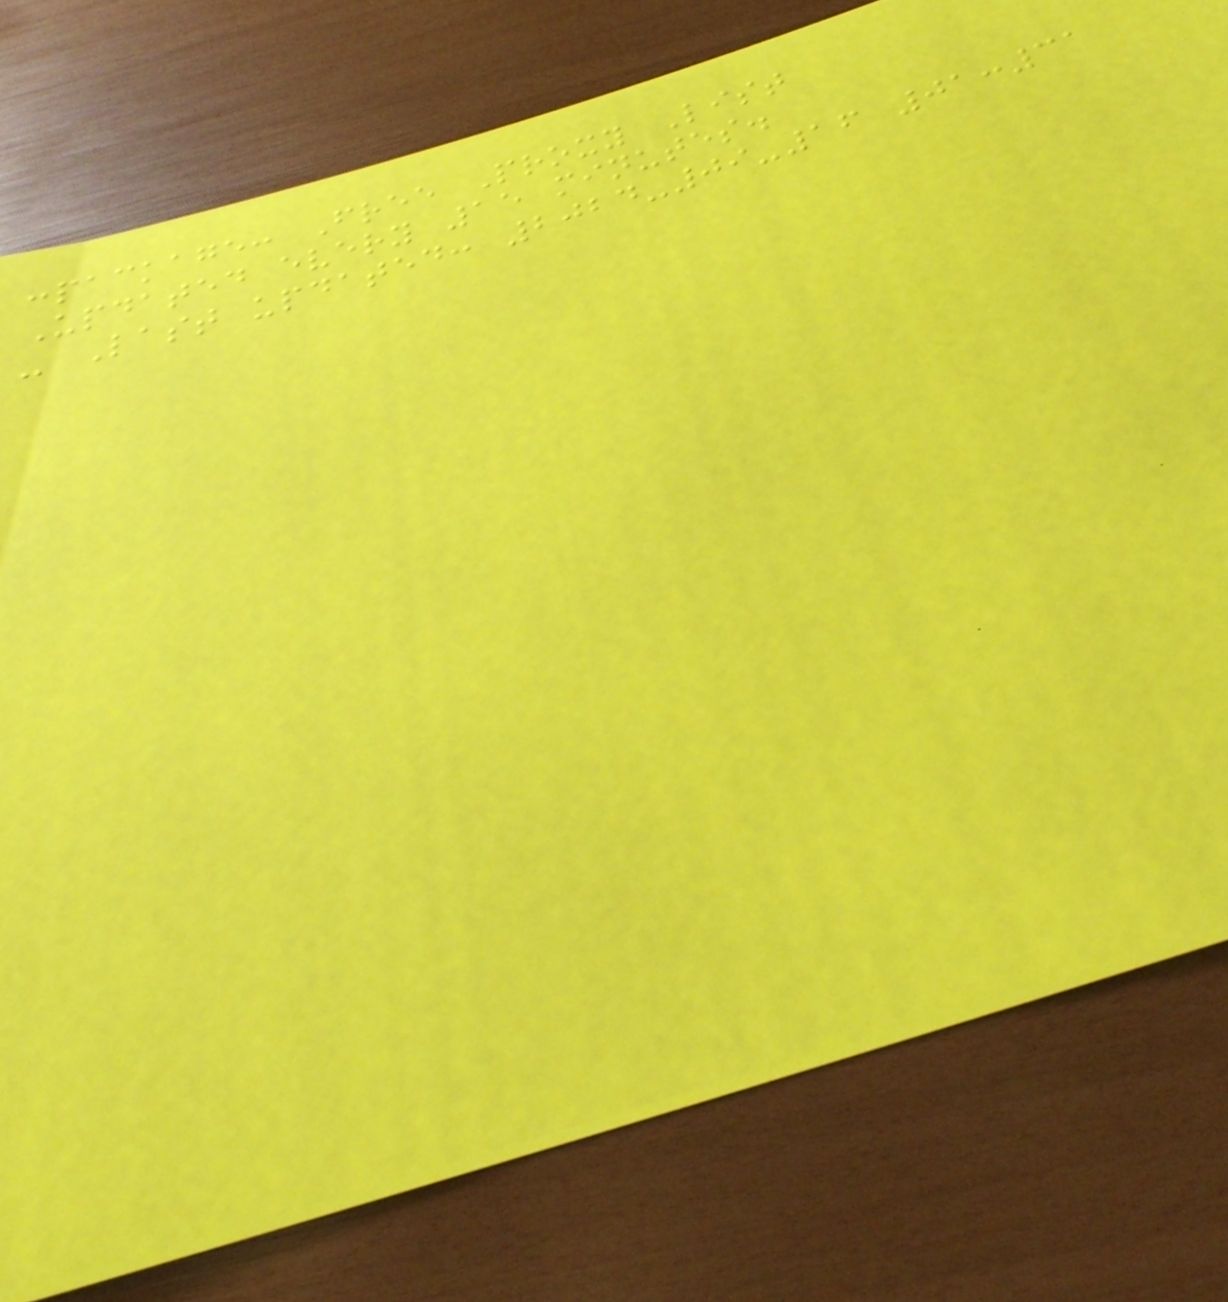:package: Free Proxy List
Updated every 15 minutes.
- Last updated: 2024-09-16 01:31
